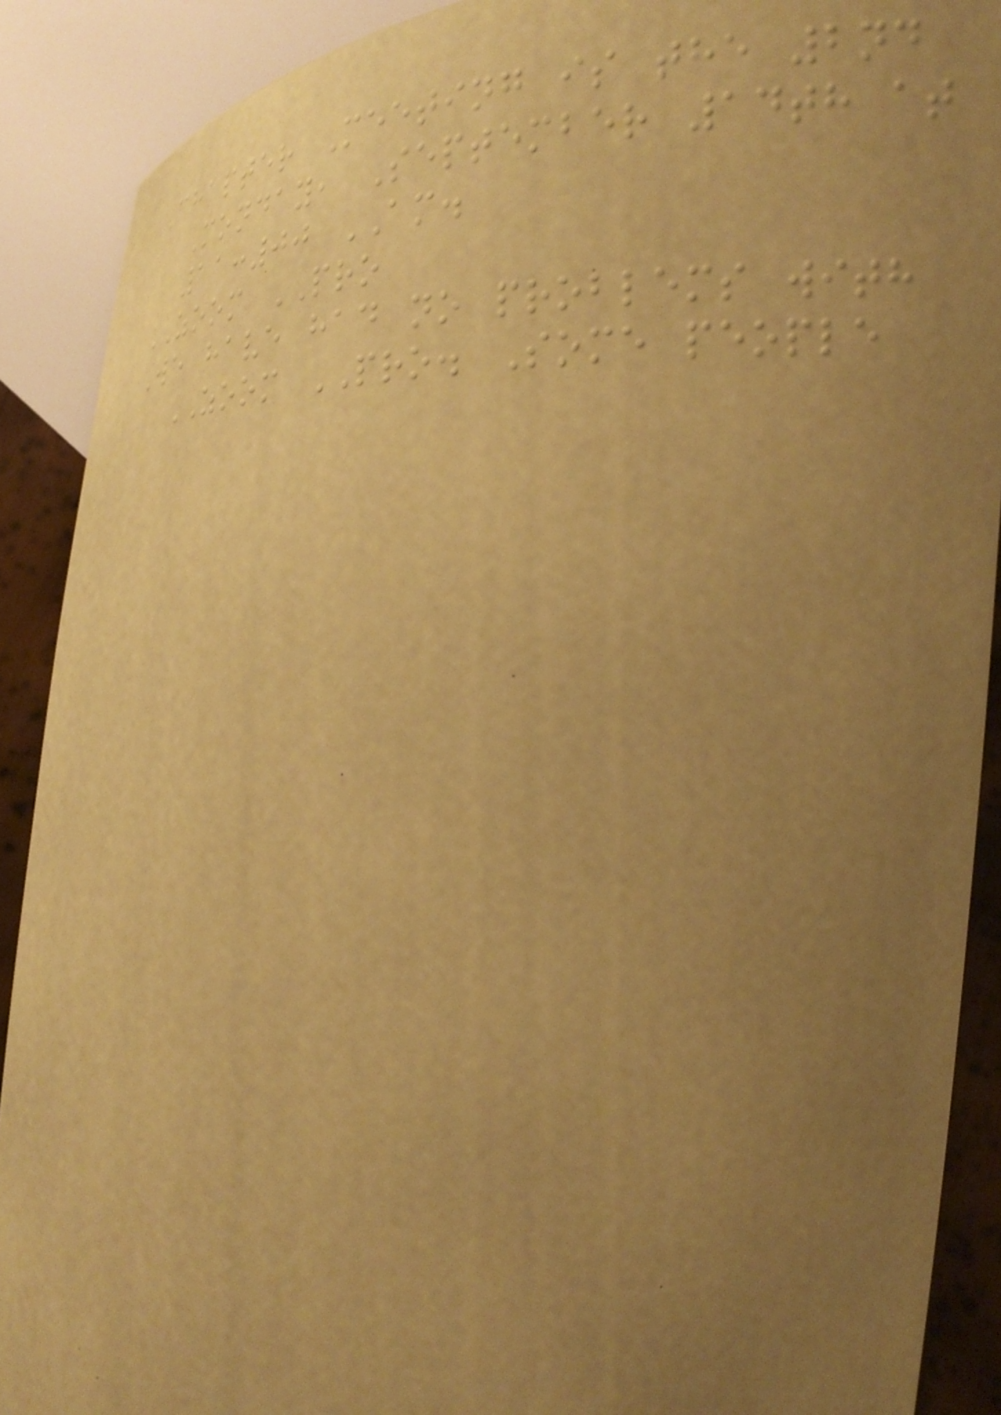Chapter Meeting is the 2nd
Monday, September 14th at
11:00 AM.
ZOOM PRO
We have had no problems with
ZOOM PRO. Some people
